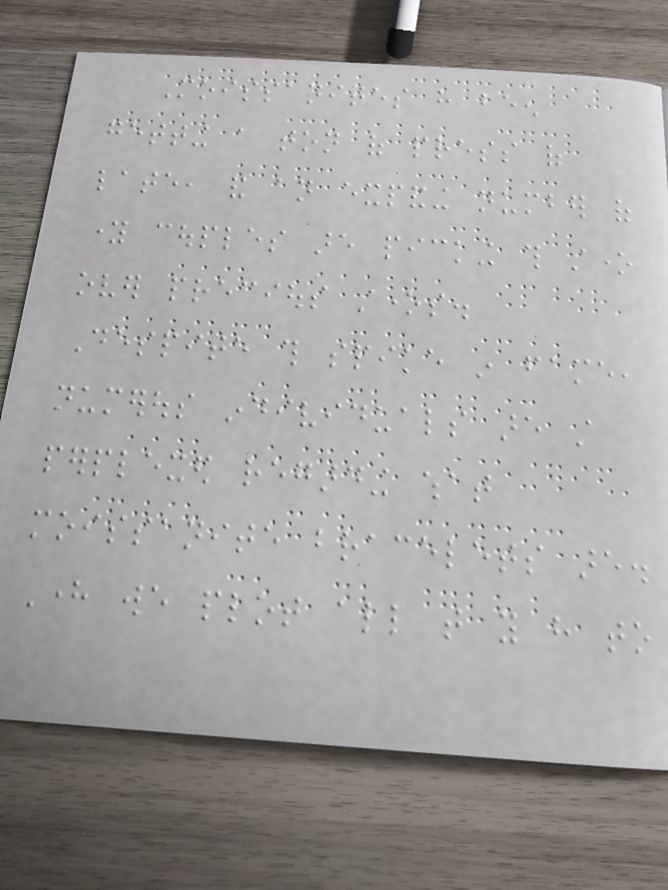Moissanites have been
getting a ton of press of
late, and an expanding number of
young couples are picking this stone
over precious stones.
Despite this spike in fame,
numerous individuals are still
perplexed regarding what
moissanite bracelets are.
Here we plot all that you have to
